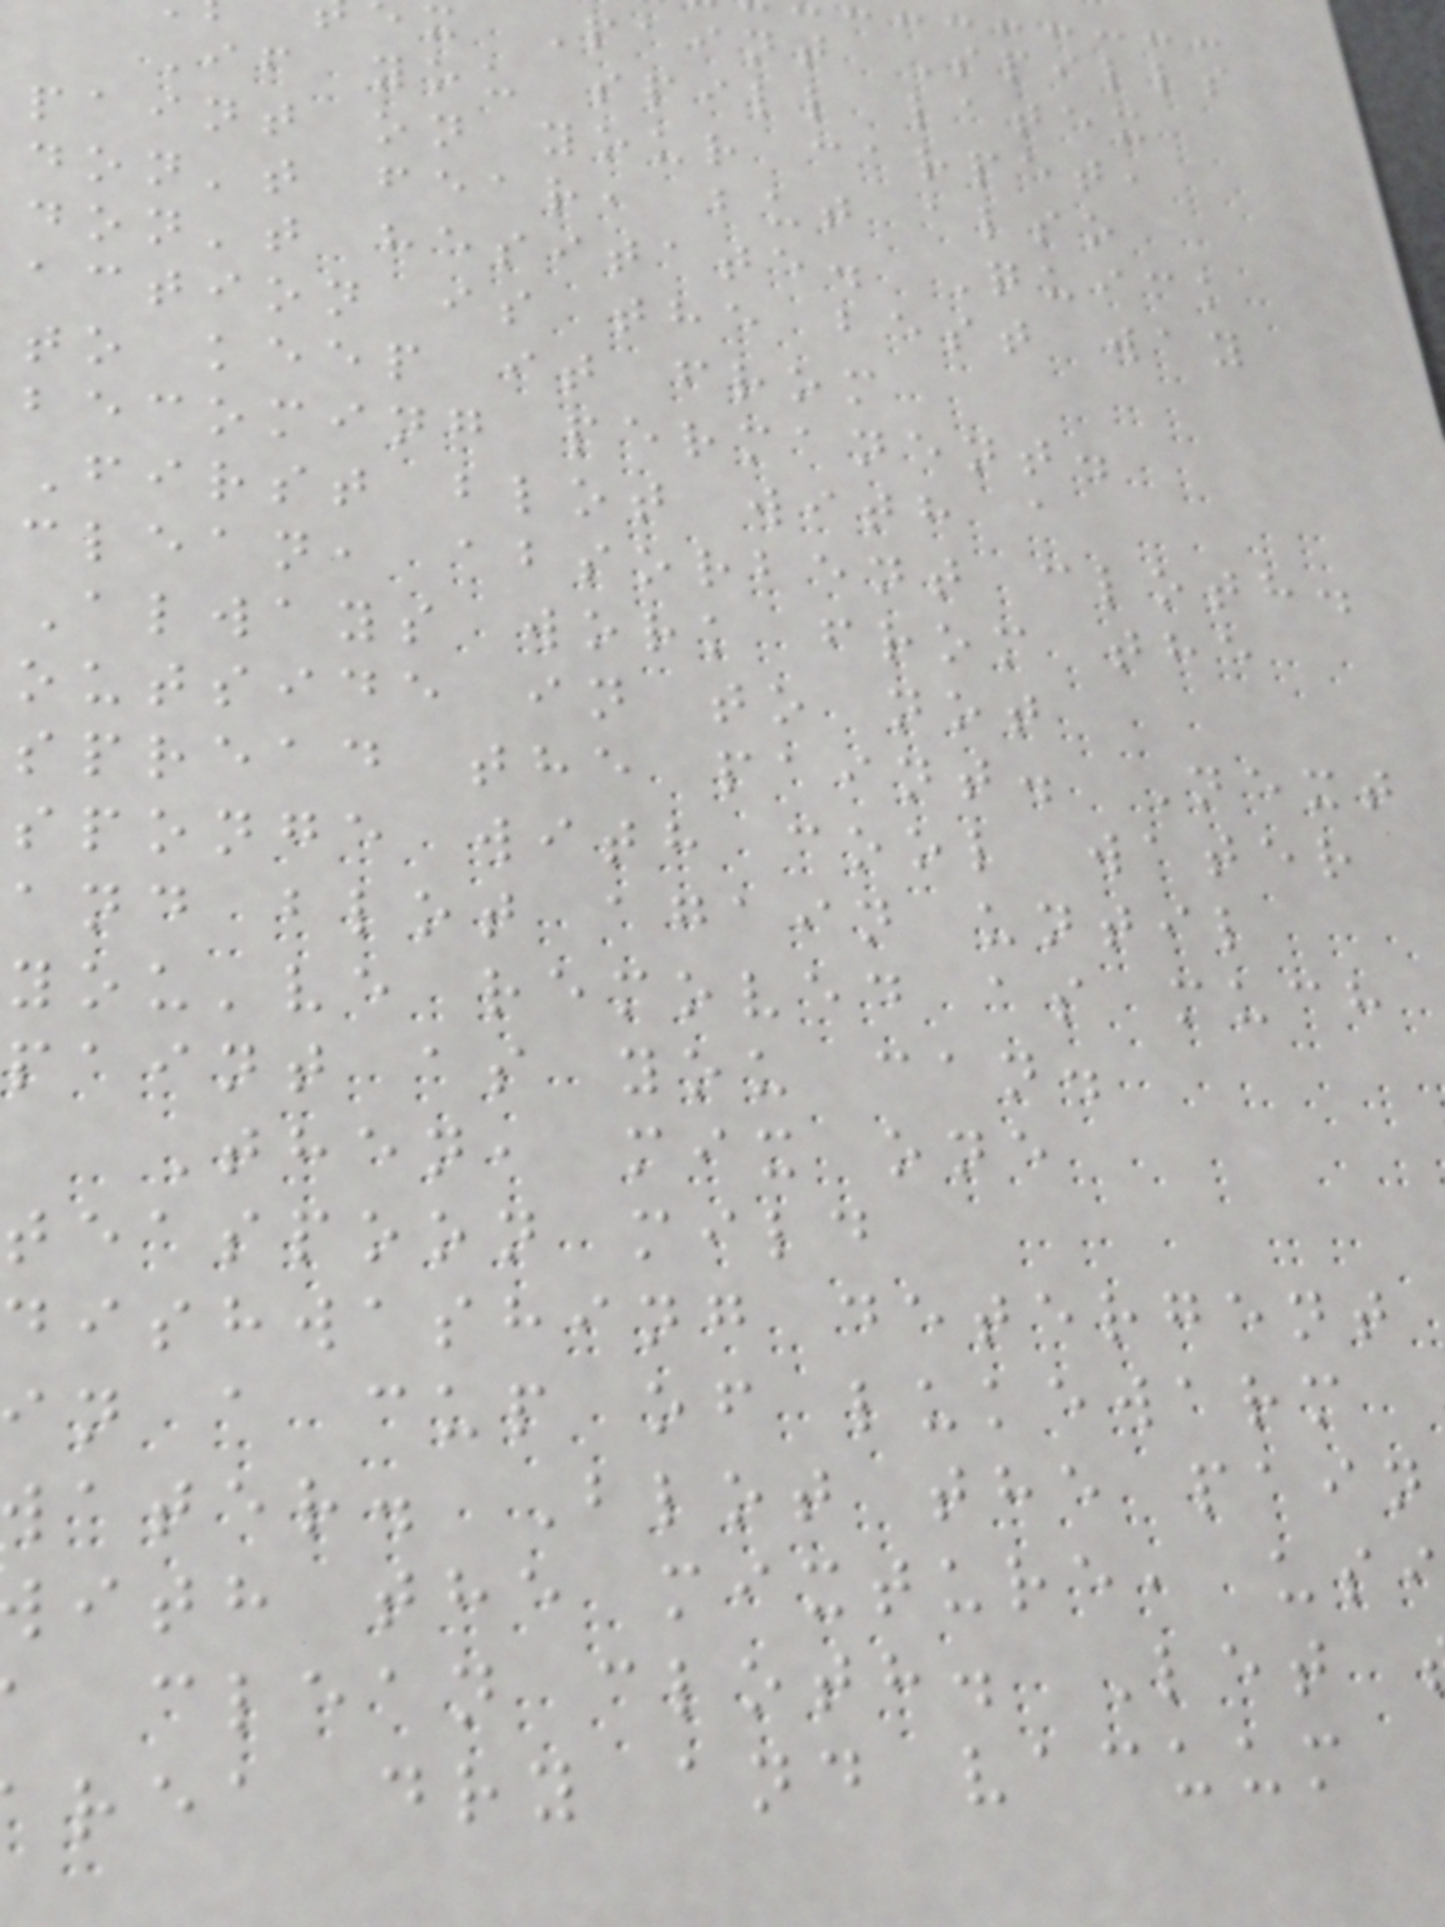x Paint Spills
If you spill latex
paint on your carpet,
don't fear, but also
don't hesitate. Quick
action is the best way
to keep it from
becoming permanent.
First blot with a
clean, absorbent cloth.
Always work from the
outside in to not
spread the paint. Next
sponge with cool water
and blot again until
you've removed as much
paint as you can.
Then, mix one
teaspoon mild
dishwashing detergent
in a cup of lukewarm
ater. Blot the pain
ith the mixture, usi
clean cloth. Let
rea dry and vacuum
